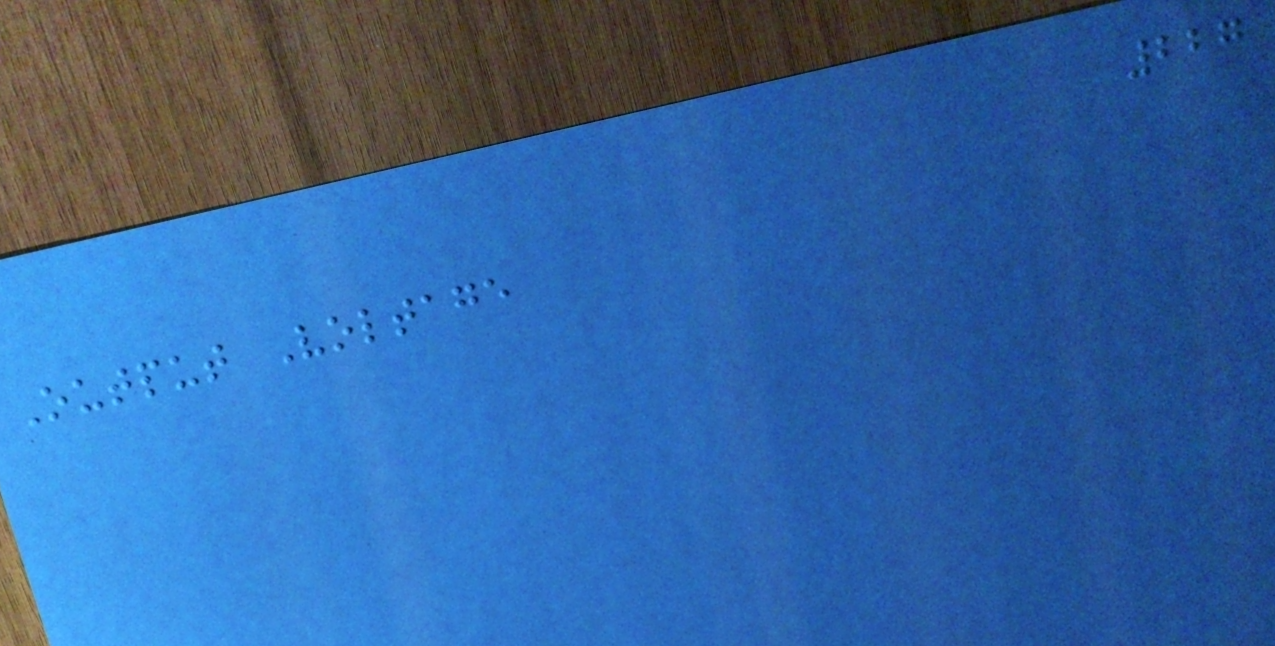227
Output Voltage
